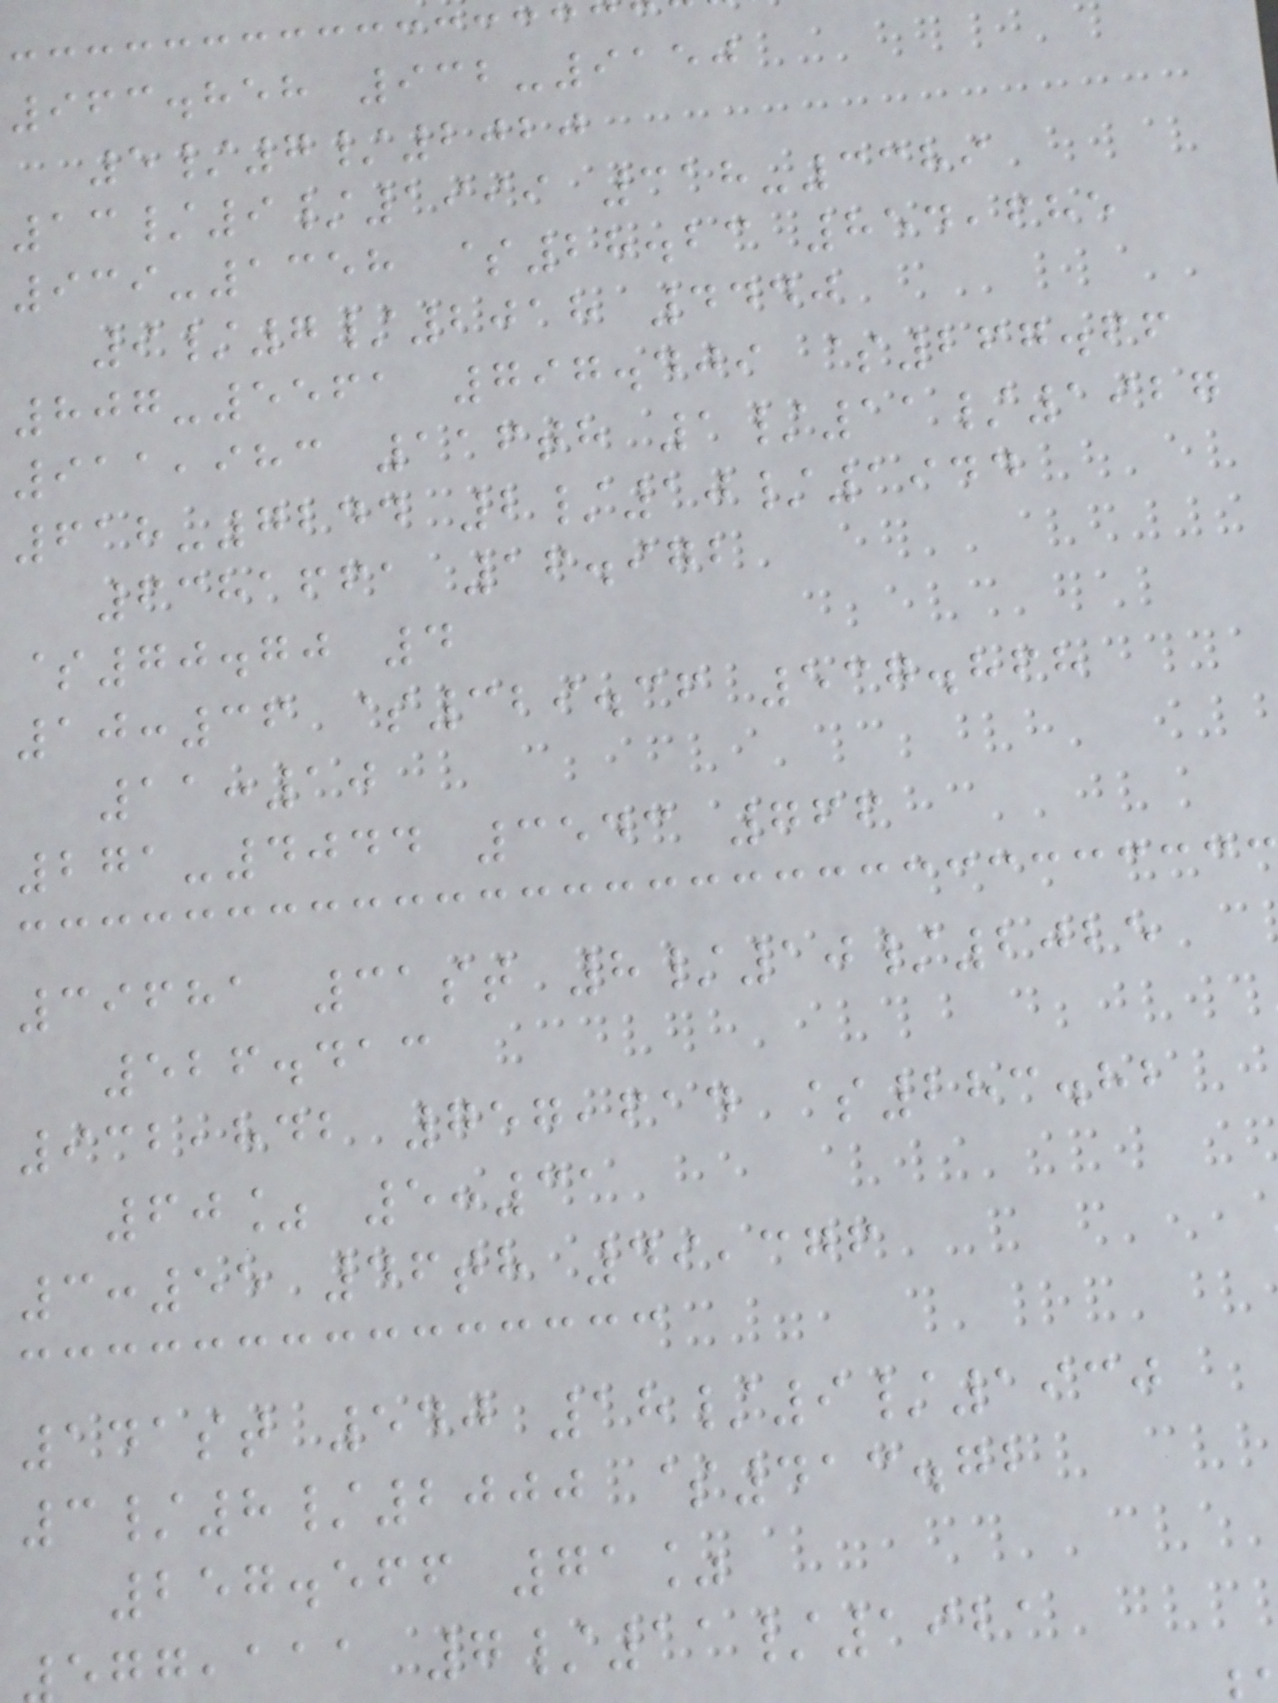963.858 932-9150
5/7/2020
13/9/1999 318-3389
939-1358 $28.23 854,685
9/7/2018 4440
807-5561 797.409 $267.66
911,983 116th 1/11/1927
618-7244 2/10/1944
6381661 16.972
$70.70 4
10:36 $329.36 537.868
11:10
271-4044 3543 766
39681 31st 8/10/2025
526.413
932,842 757,614 $283.82
60% 5:31
3:55 46th 49,376
141st 540 18/9/1930
3/8/2000 $413.72
257.566 71%
,aaa 7/11/1921
